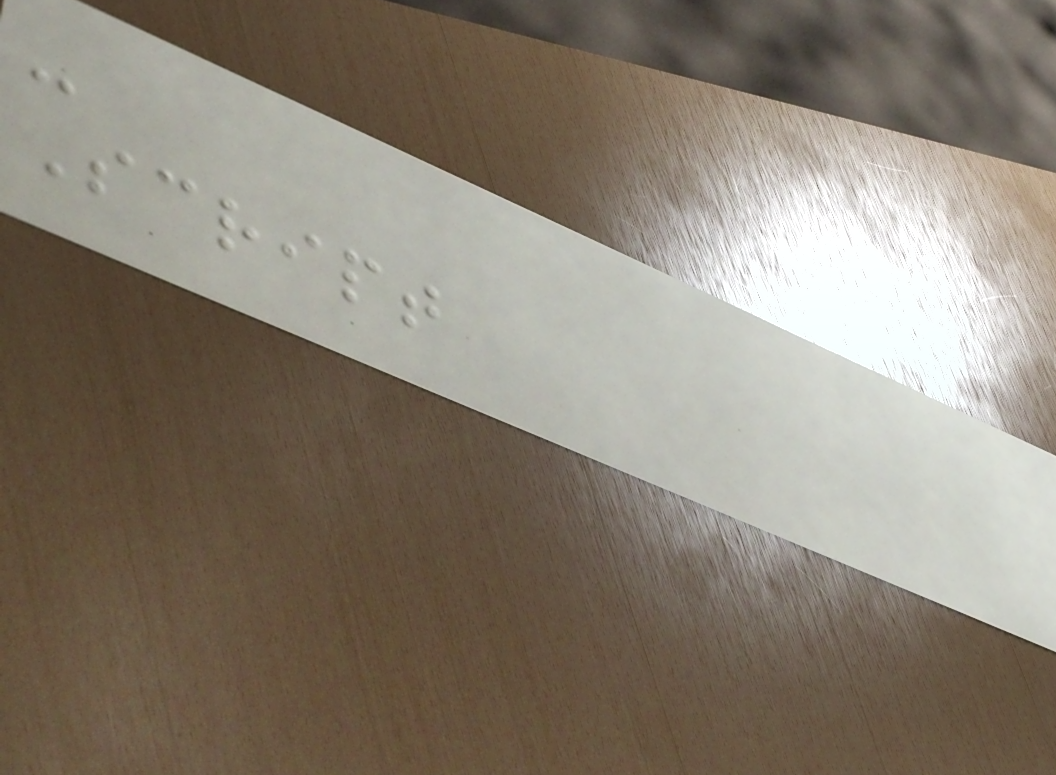-
Script
